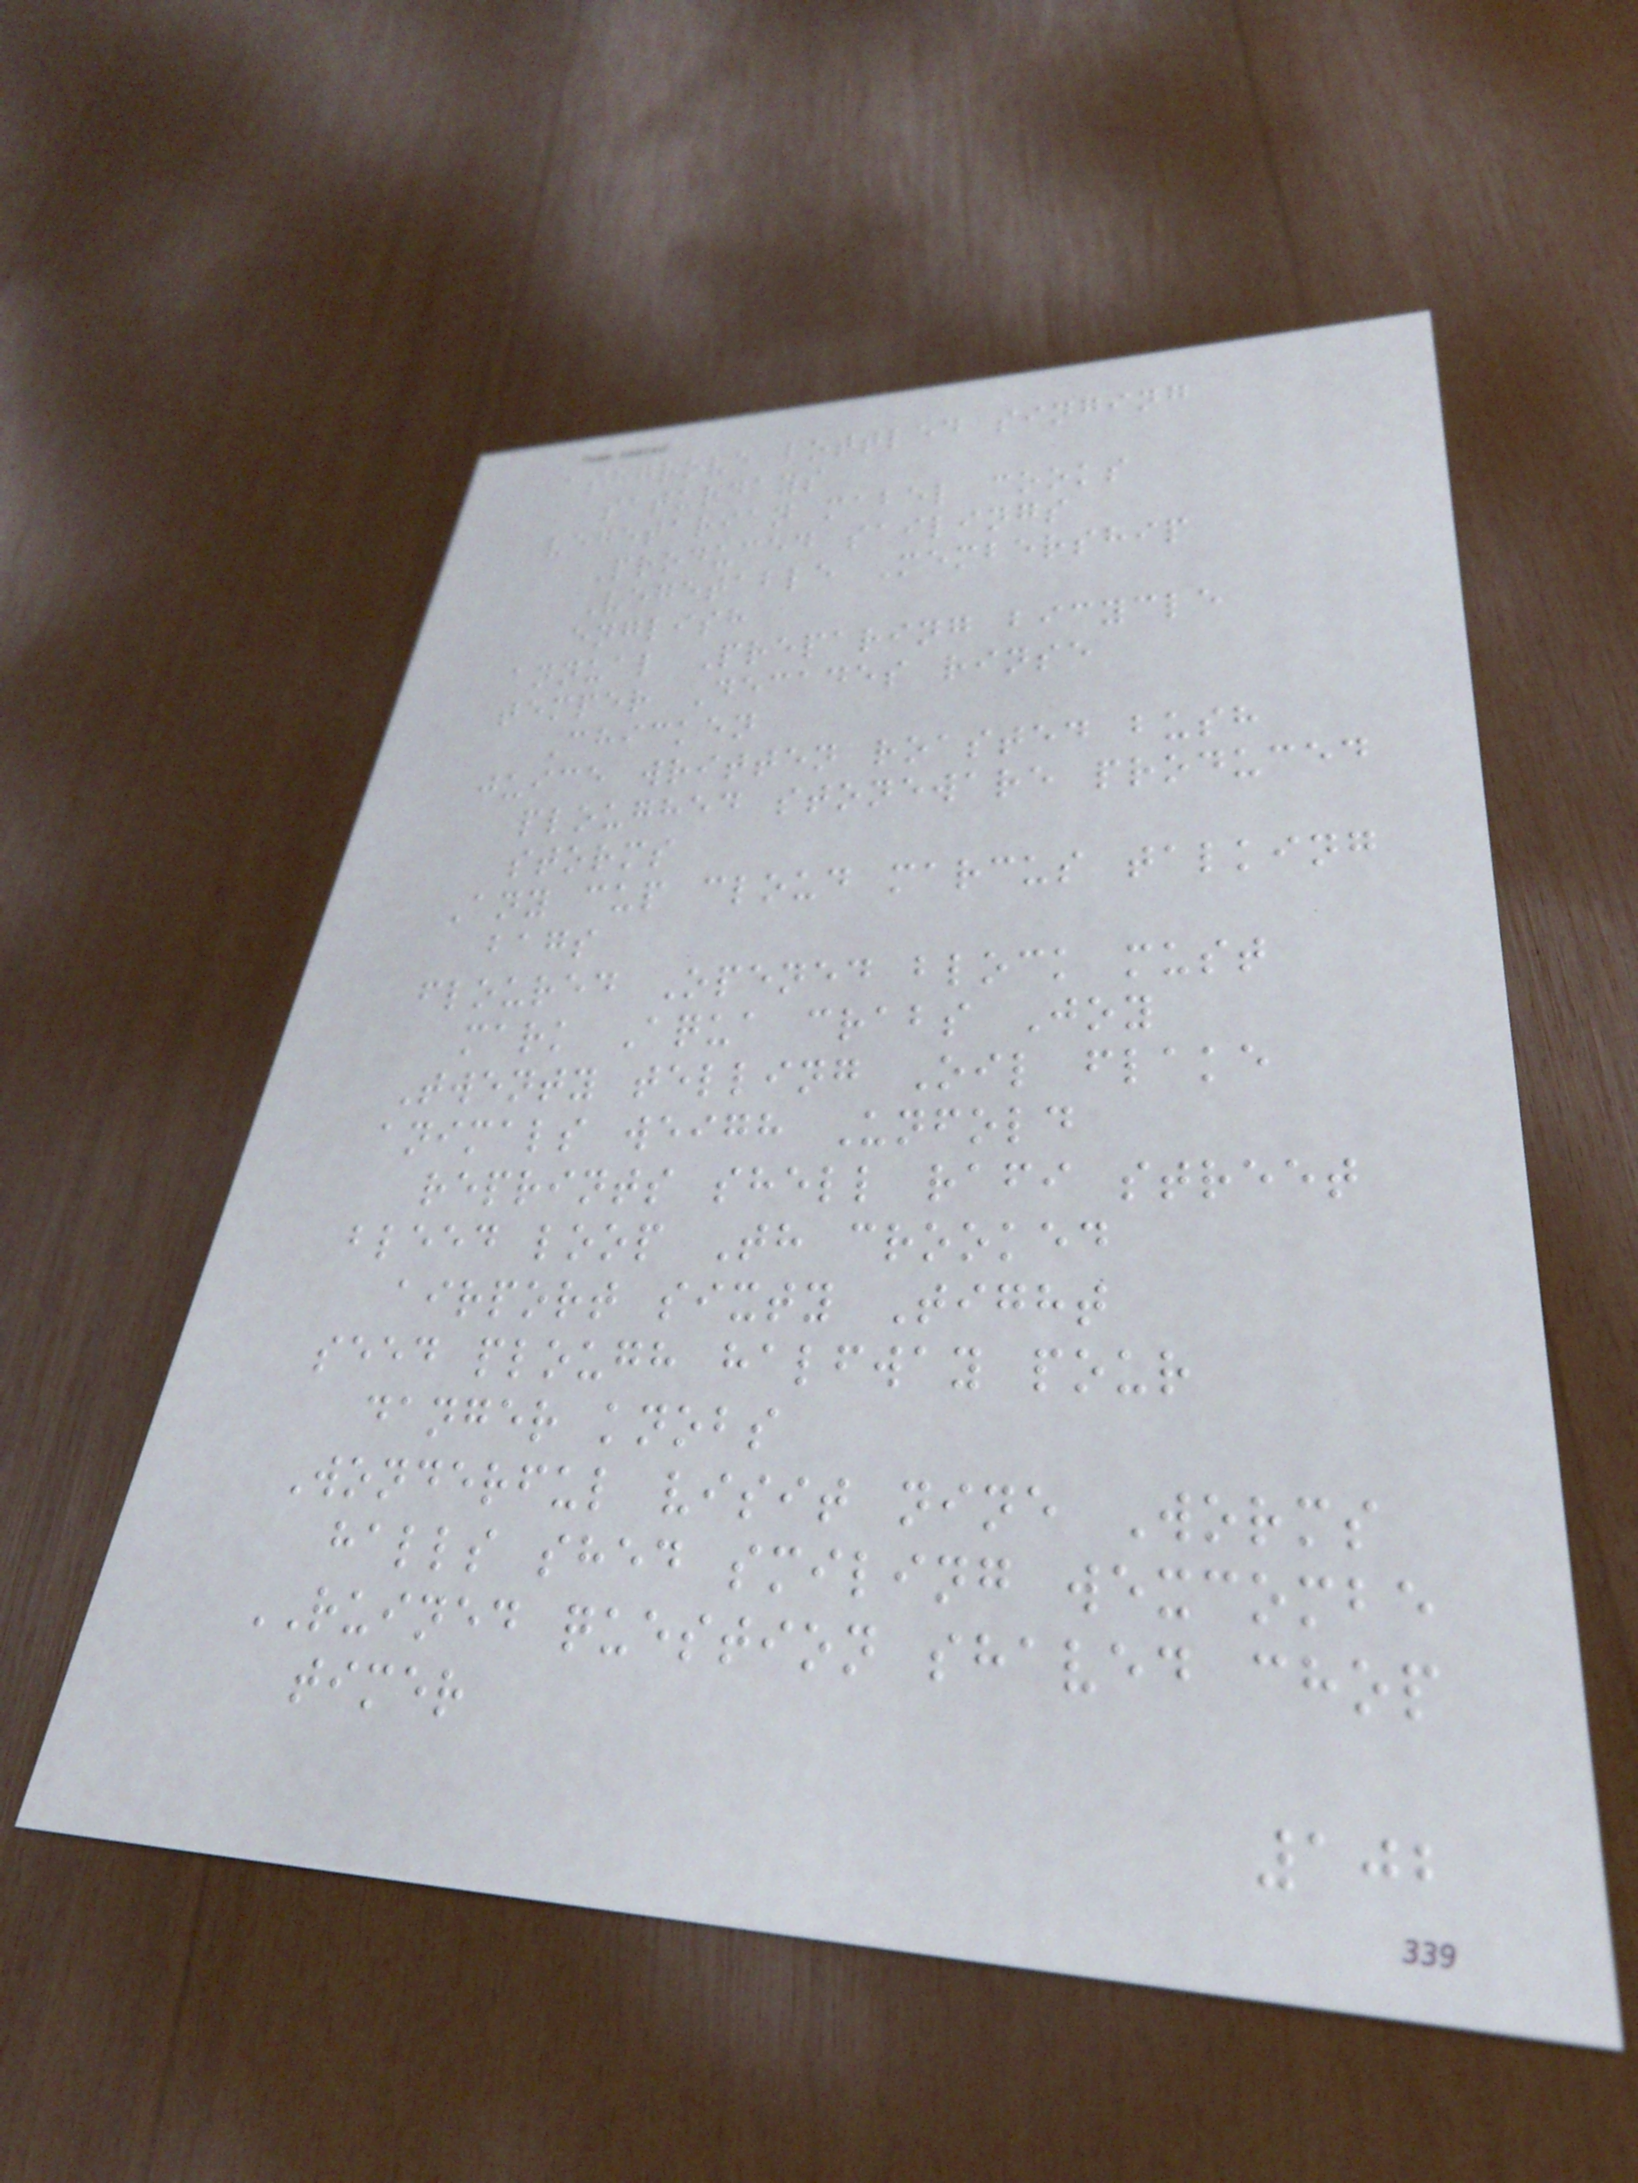ashgrove bottled singing
saturdays
vegetarian mabel cooks
Produced sailings
Vegetable Membership
english
annual Preparing bicycle
temper Decades rinse
Chicken
juice written roasted bush
ploughed stoneware produced
storms
Any cup cloud marcus talking
bags
floured Opened block must
mark Aqua crabs Joy
Twenty telling Oil flake
animals weigh Unfold
reprints shell rafi street
bleed loop Th crooked
airport sixty Tight
seed plough halfway pour
danger knobs
Wonderful visit nine Worms
halls shed smiling wexcombe
RUINED question shaved chop
timer
102
